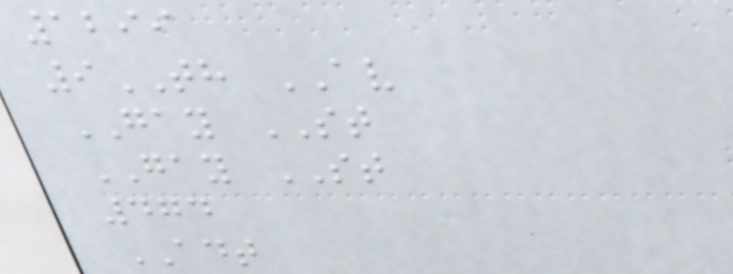1299
9TH AV
GAY ST
GAY ST
474
ADT
